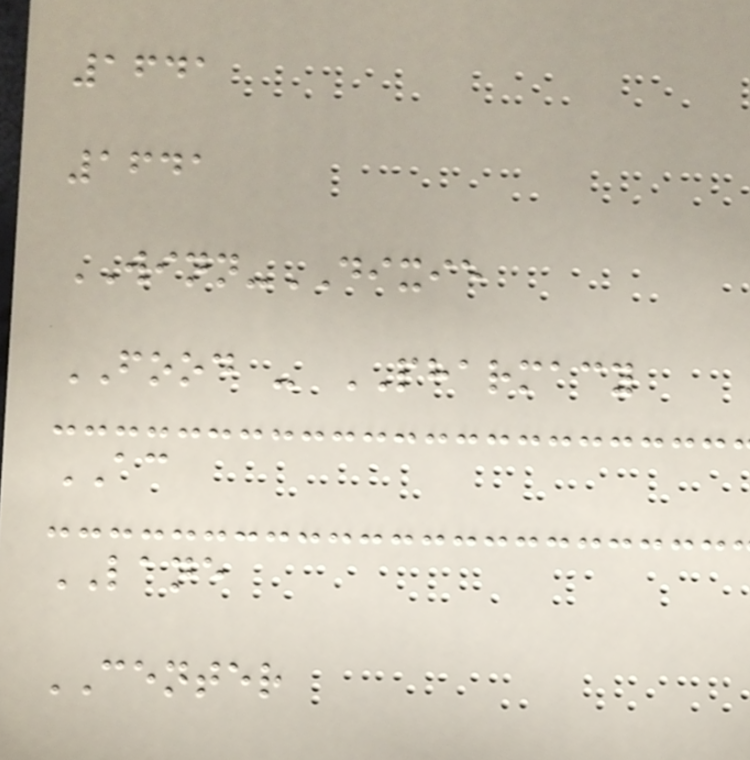1641
1641
WINN-DIXIE
FOOD - PHARMACY
AC
LANE
CENTER
